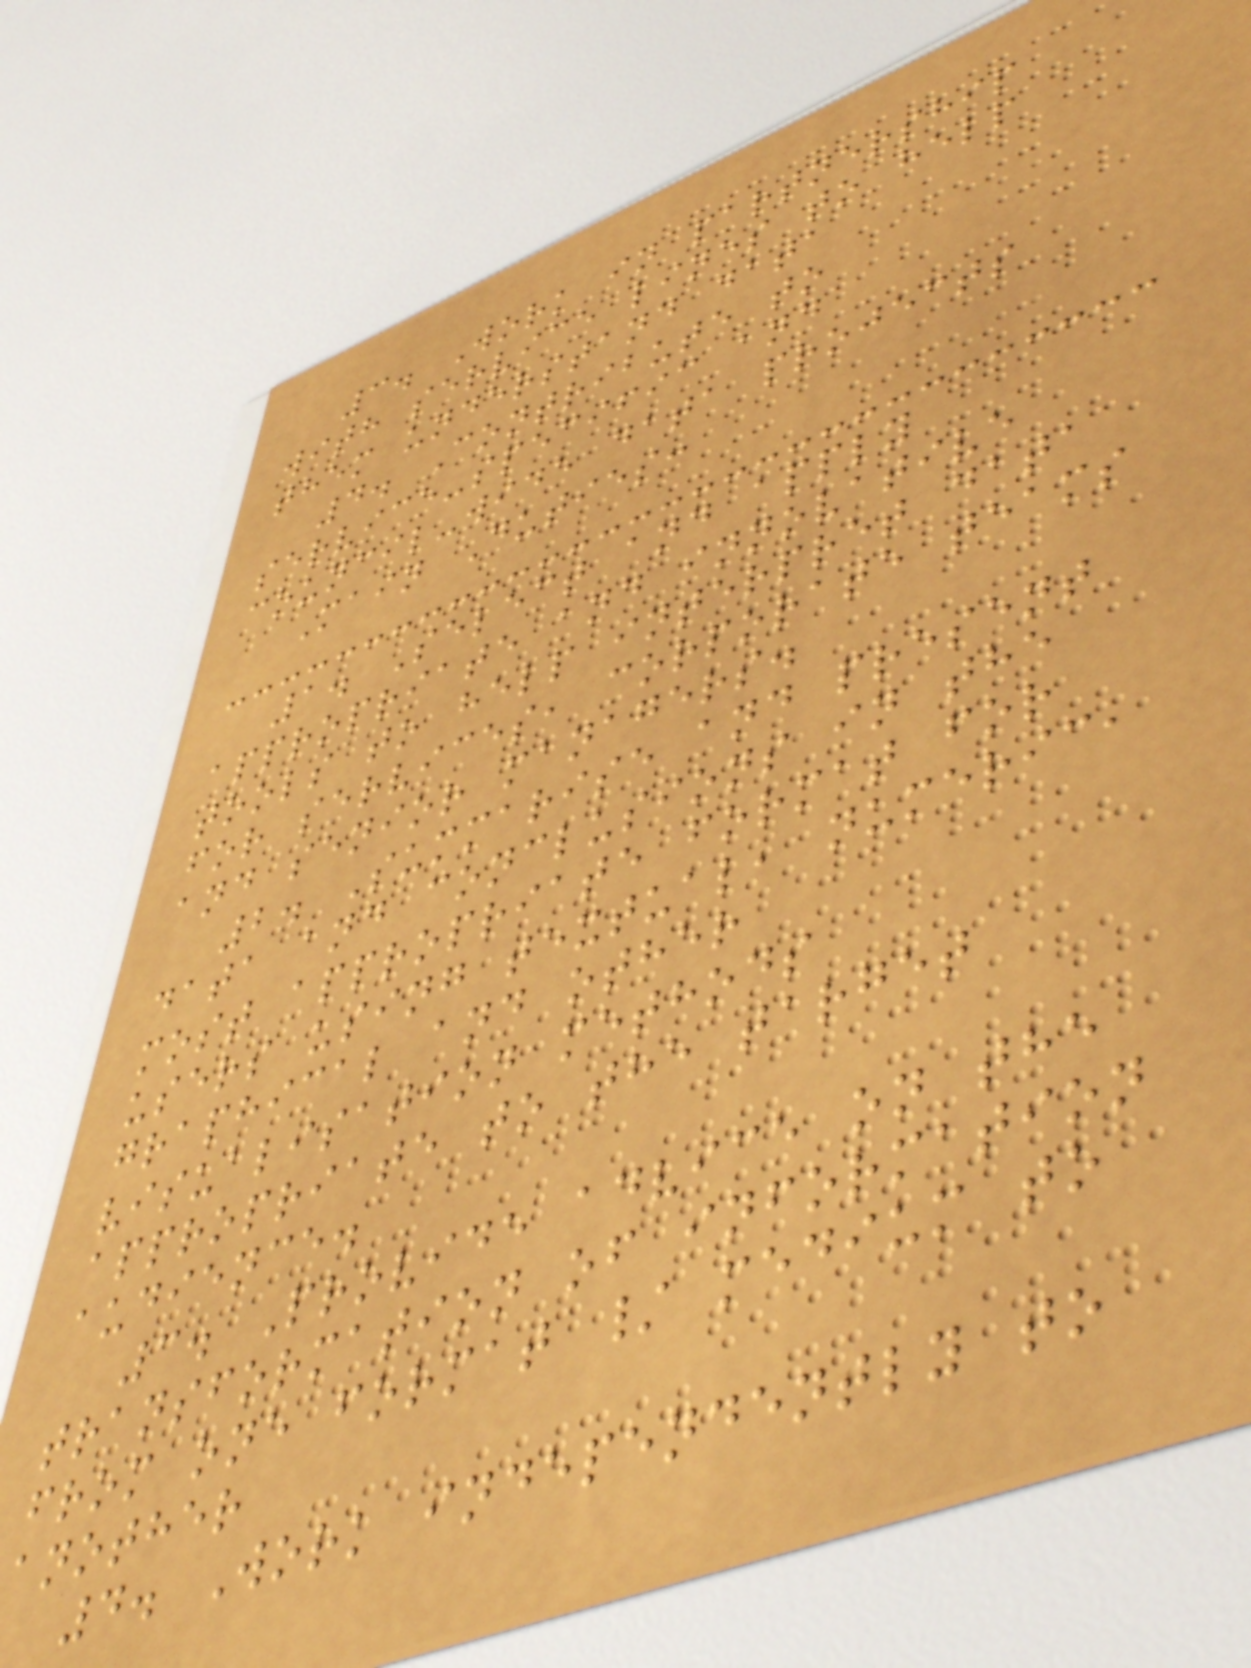3. Work in partnership
with service lines to help
them understand data
4. Contribute to
service-specific and
council-wide data projects
Main Duties:
1. Select and apply
appropriate and innovative
tools to help interpret data
for services, corporate teams
and senior managers.
2. Summarise and present
data and conclusions in the
most appropriate format for
users using textual, numeric,
graphical and other
visualisation methods
appropriate to the target
audience.
3. Provide advice on the
transformation of information
from one format / medium to
another
4. Work independently to
